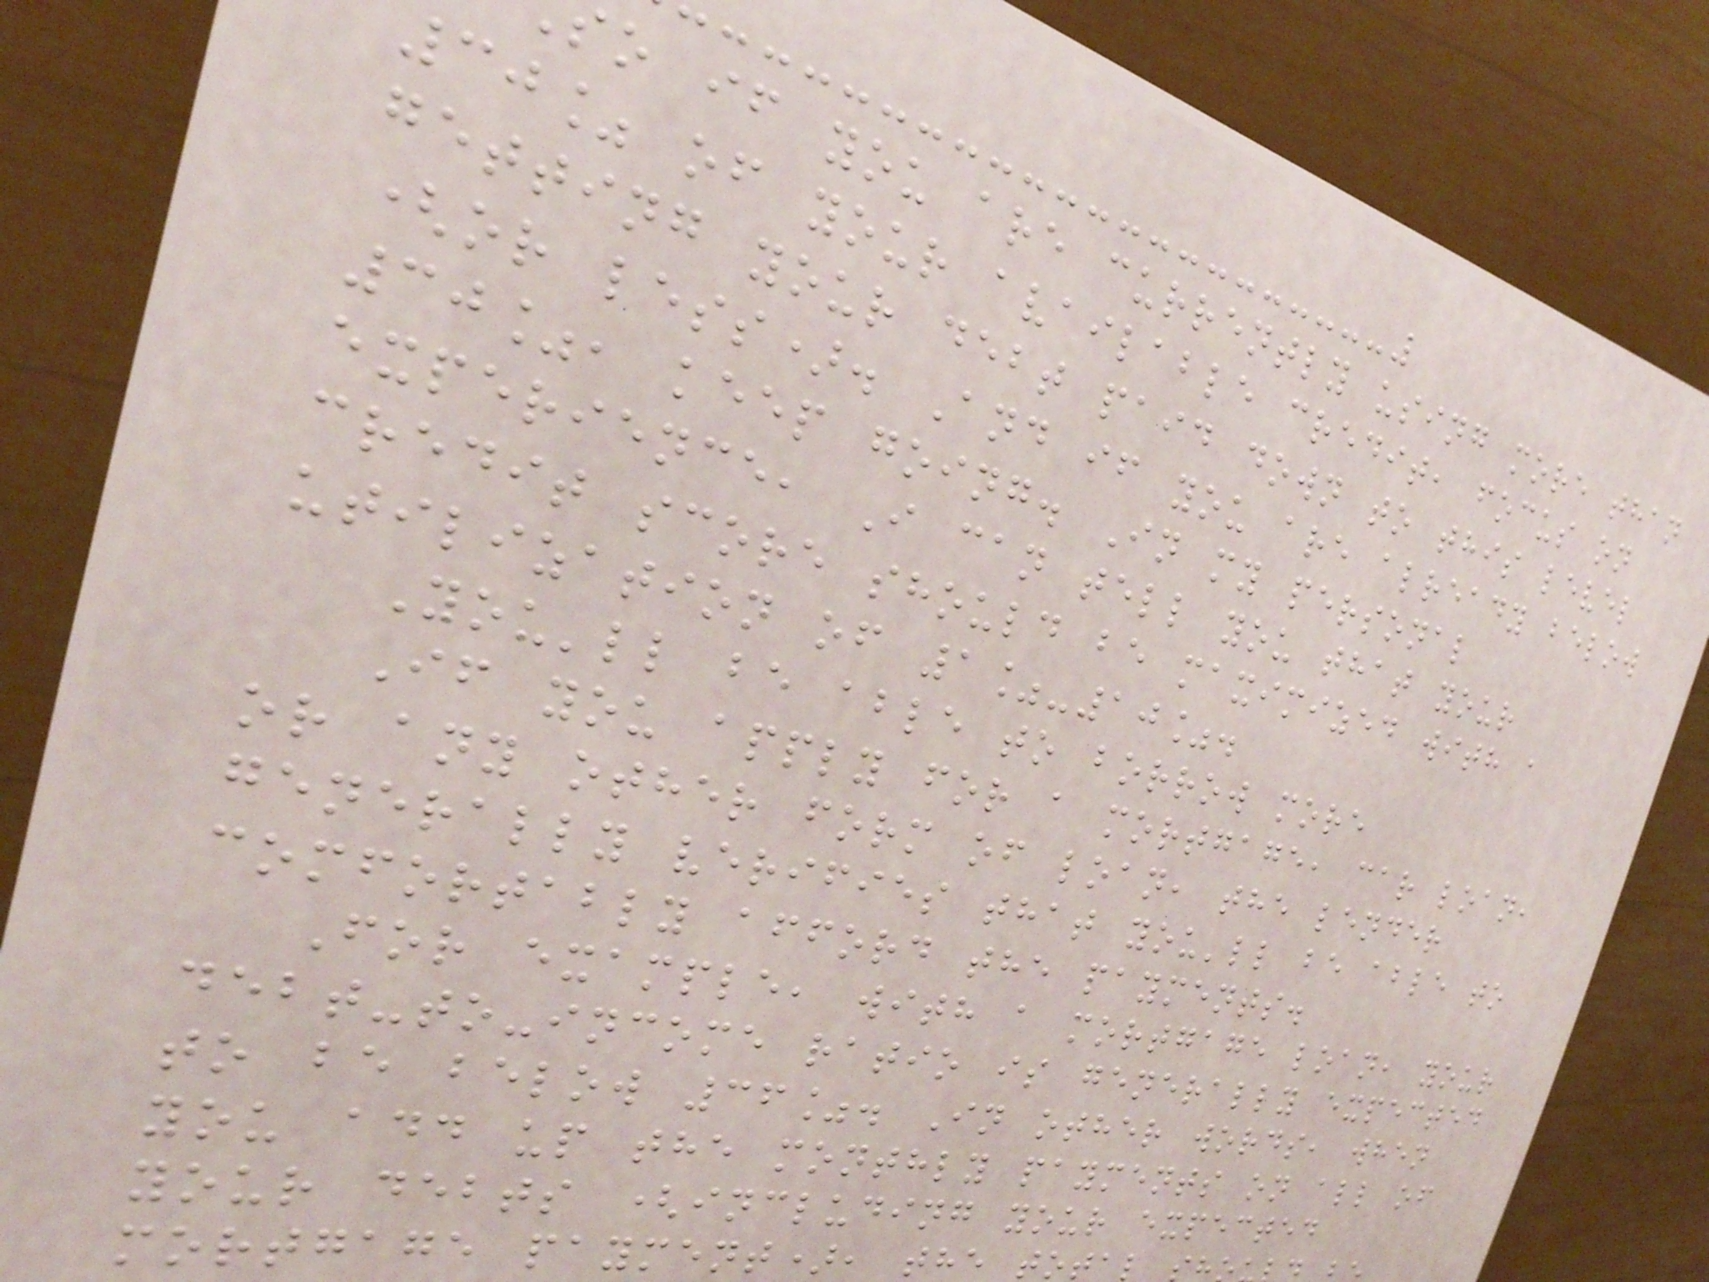o if you are currently using more than
30% of your available credit, focus on
getting your debt paid down to this level
(or less). And if you are already below
30%, keep going. In my personal
experience, I can tell you that your
credit score should be maximized with a
utilization of 1%-10%.
You'll be able to borrow more
If you apply for a mortgage, car loan,
or any other form of loan, the lender
generally verifies that you'll be able to
comfortably afford the payments.
For example, with a mortgage loan, your
debt-to-income ratio is generally expected
to be below 36%. In other words, when
you add up the monthly payments on all of
your debts (including your expected
mortgage payment), the total
